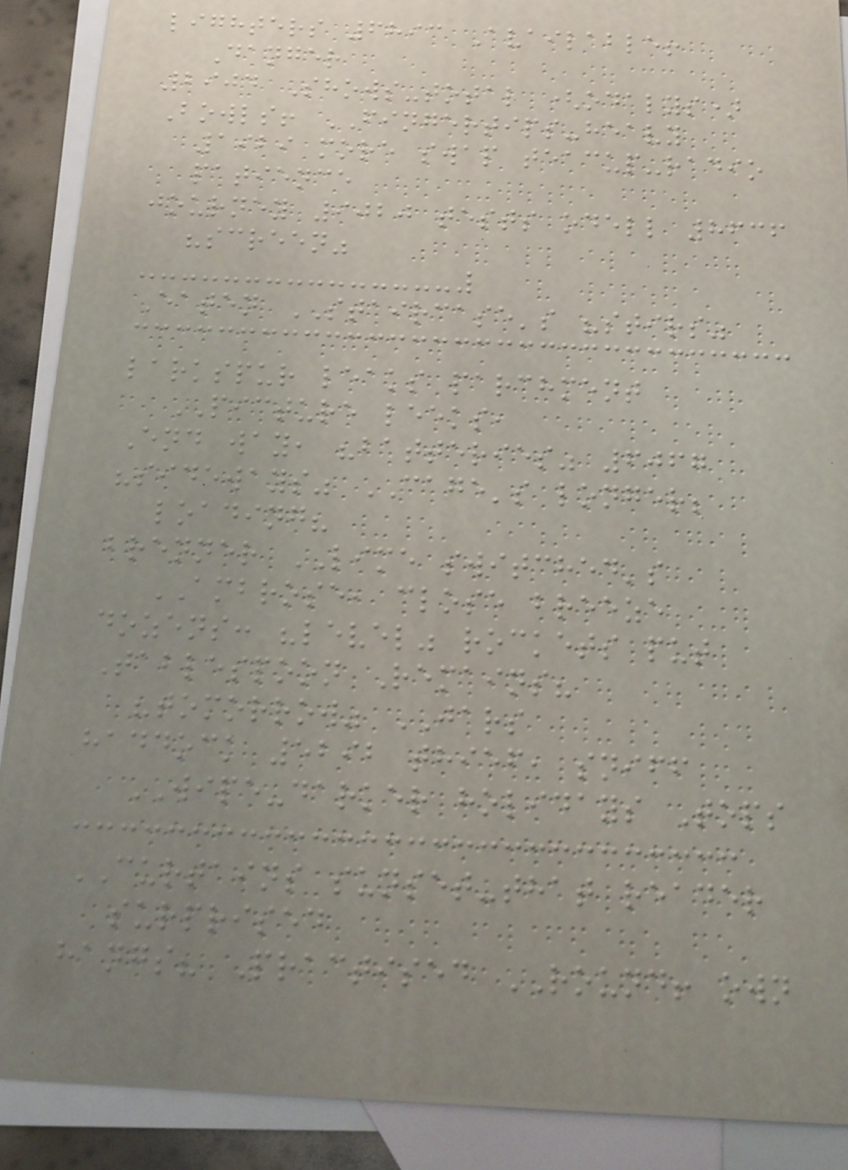lighters 6893 Available!
Danger
2904 Shows-total (odalys)
Bowls! FINGERTIPS-heavy
1929 more swap teacup-radio
patience
journey 9020 tests odell 8636
"screen"
Eaten STAIRCASE's "stirs"
larkspur leaks parchment
PICTURE leeks,
End way, "batteries" 6067
"sideways" CAGE's longer;
loading?
brenner LIME switched's
AMBROSE, close breeze
dozens: "level" rockets put
Tablespoon Remains?
"tomorrow" JARS
haddock 5292 thief, sniff
WIPE-darker holidays Tops
CURTAINS sunset-that reader
surprised
hangs? Practised ROUND! own
